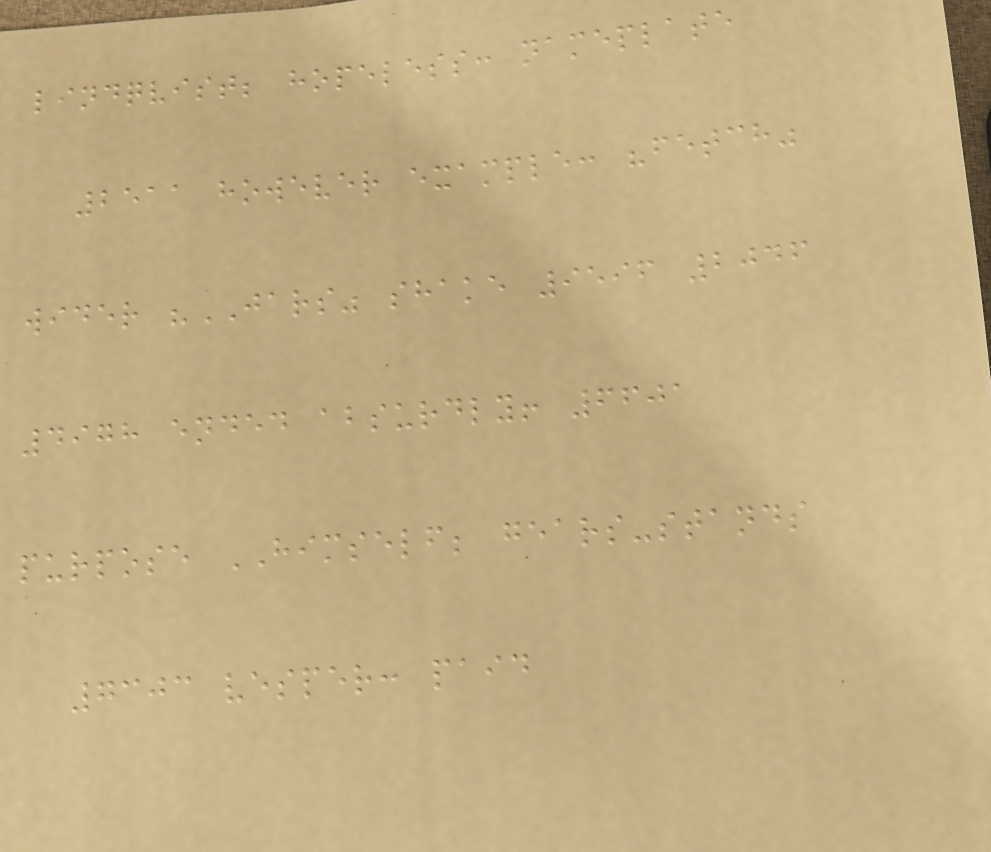lindqvist; hopeless: nameplate
2511 however example: "fetch"
wider "JARS" shake 9596 2046
4978 ended absurdly! 6601
purpose HIMSELF; gears-stands
7303 vesper: paid
